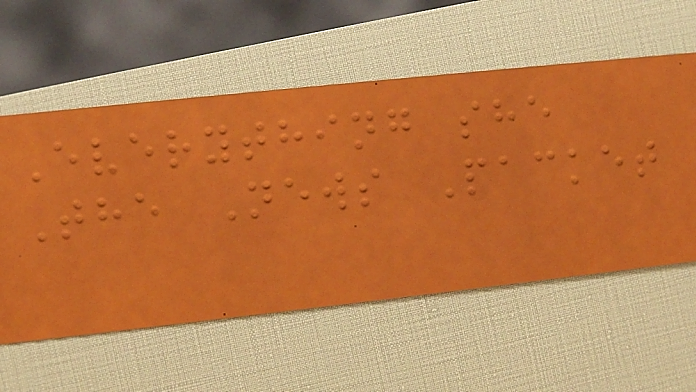Everything she
The News Packet
